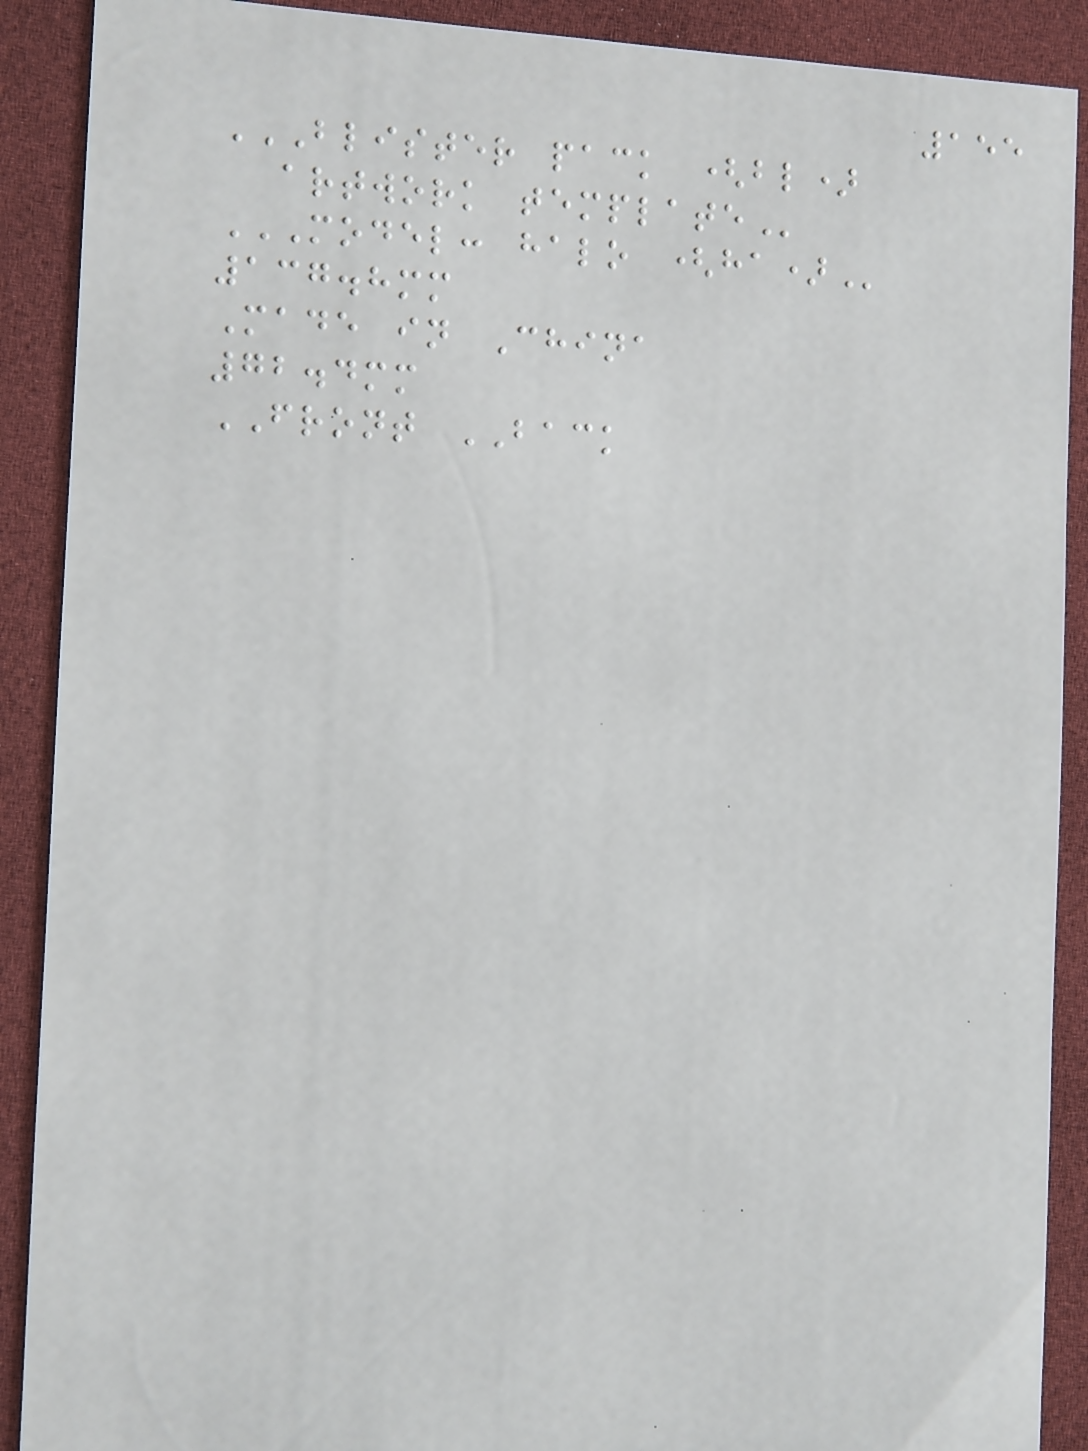155
BLISTER PACK (BL)
ARTWORK TEMPLATE
MODEL: HALO (HA)
137.8mm
Made in China
72.4mm
FRONT BACK
